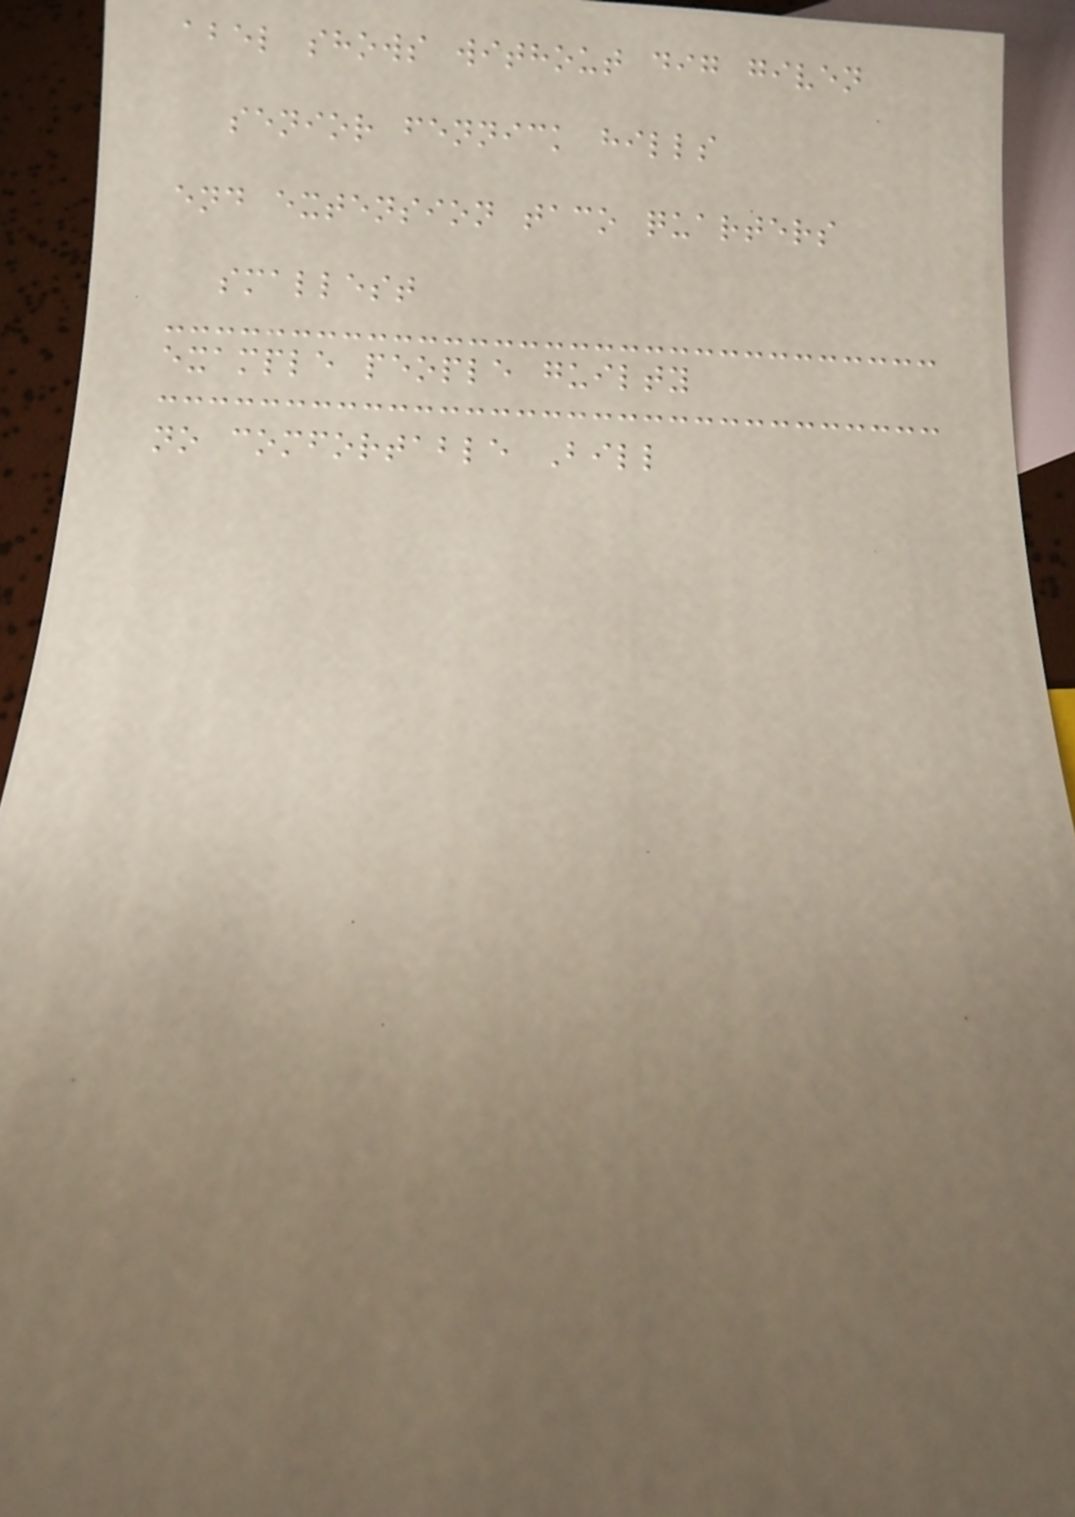abel shows without dig given
senior fennick hills
end extension taco quarters
smallest
example people guilty
no comfortable Bill
